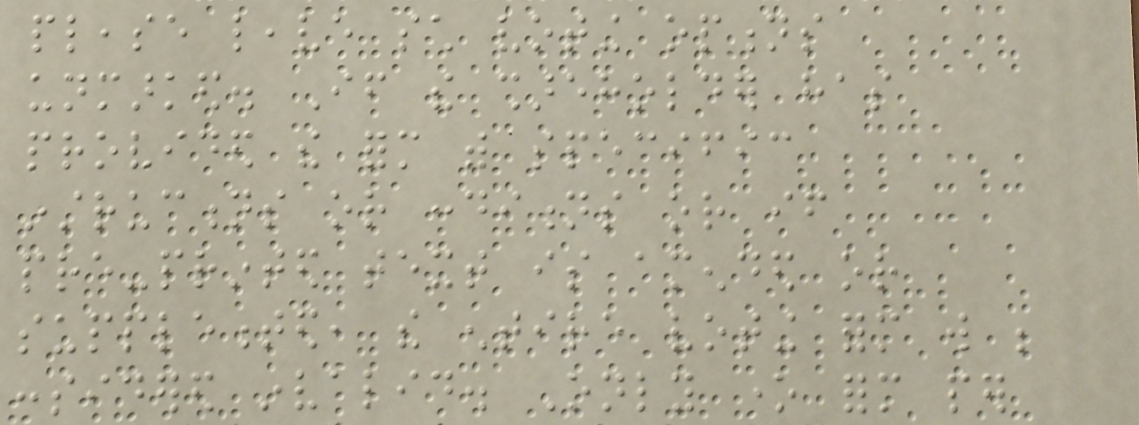please leave such voting options
unmarked. If the shareholder has
provided the form with specific
instructions or conditions or if
pre-printed text is amended or
supplemented, the entire voting form will be
considered invalid. Only one form per
